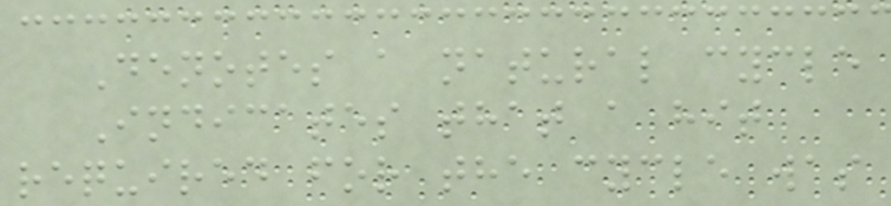Denotes a natural cycle
Indicates that a hit
required for the cycle was
